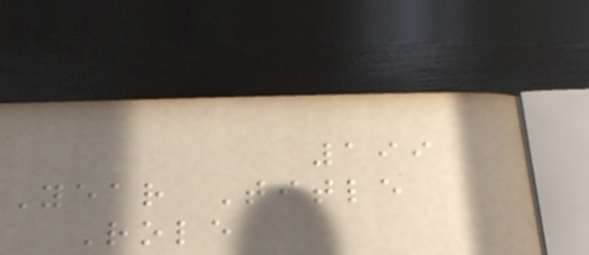199
Year Title
Role
